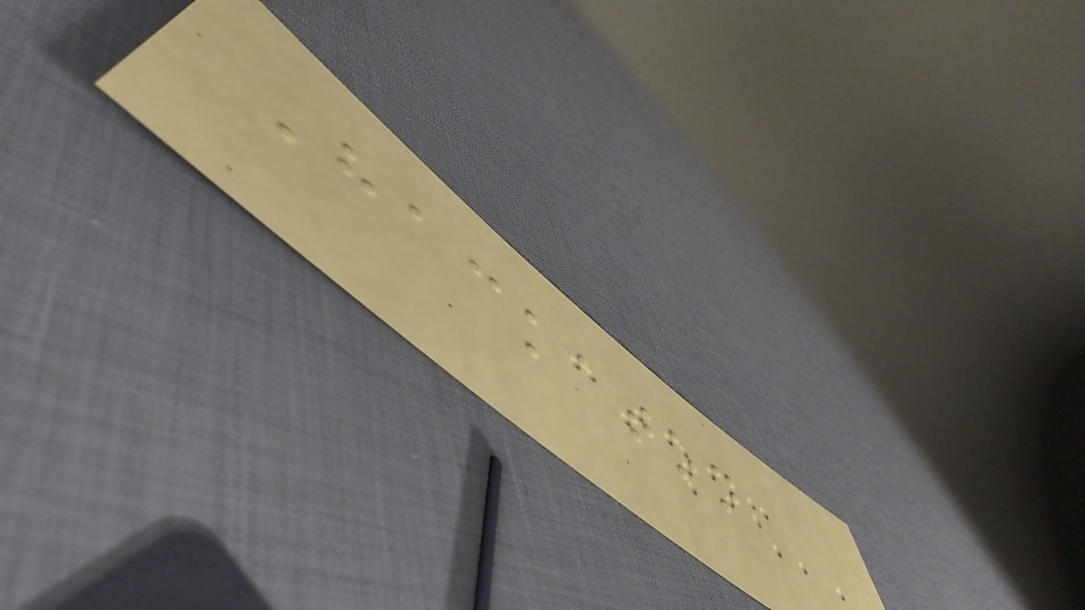Hackaton
